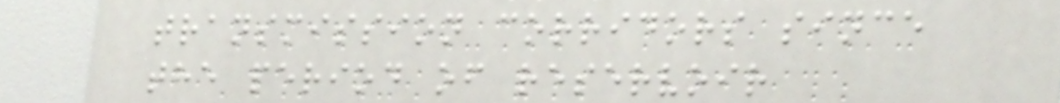transmission corridors since
the period of reservoir
